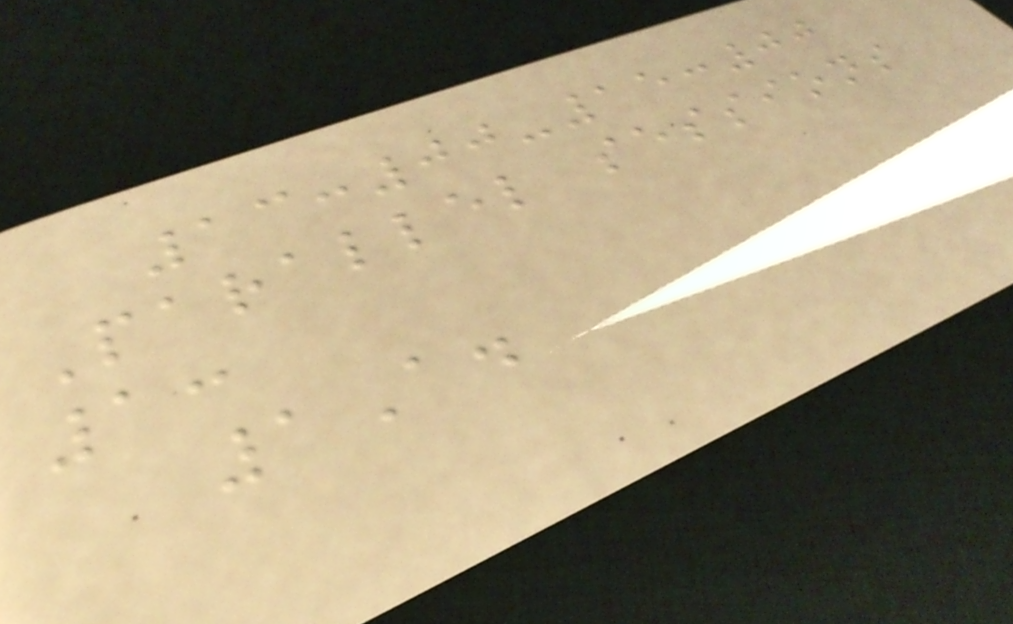13:00-15:00
Parallel sessions
1:
1A.
